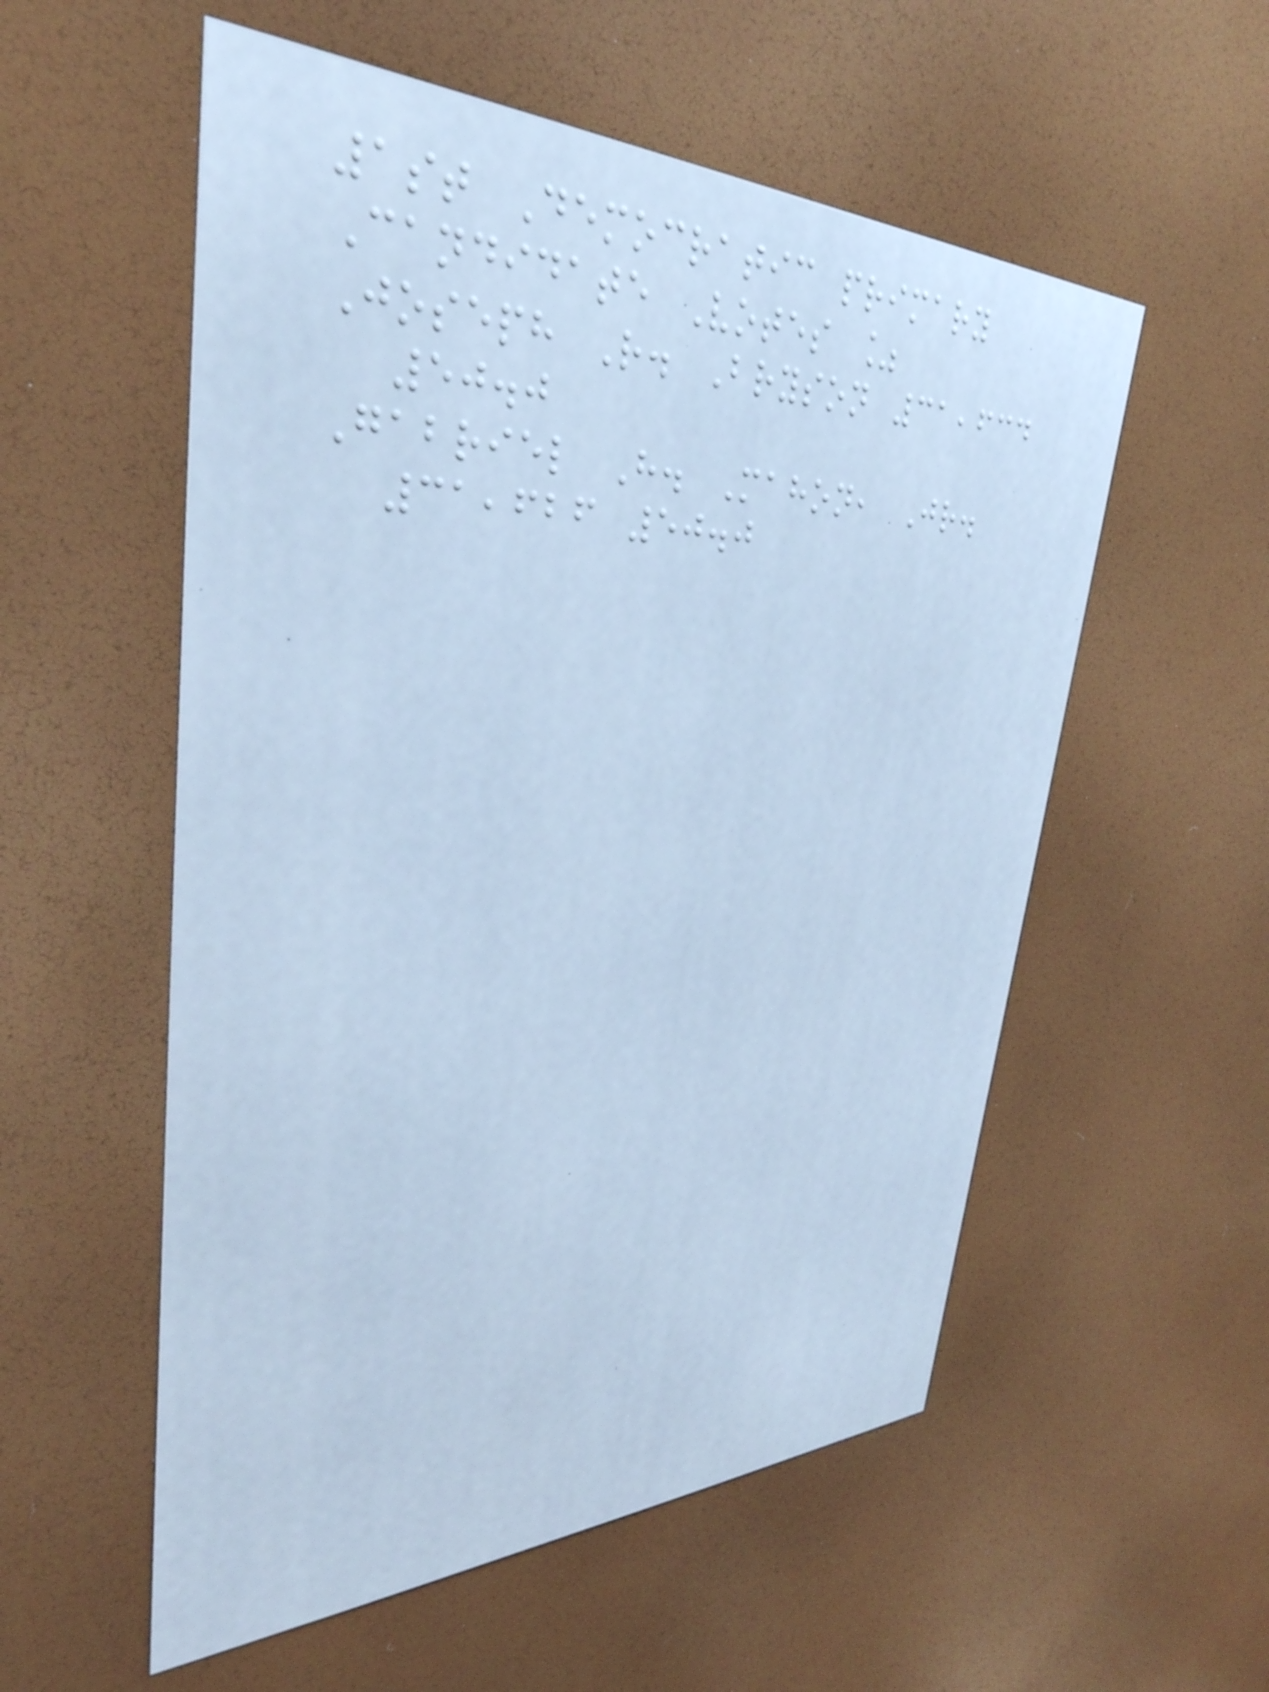1st Democratic primary
Candidate Votes %
Joseph R. Bryson 31,634
50.0
Gabriel H. Mahon, Jr.
31,626 50.0
